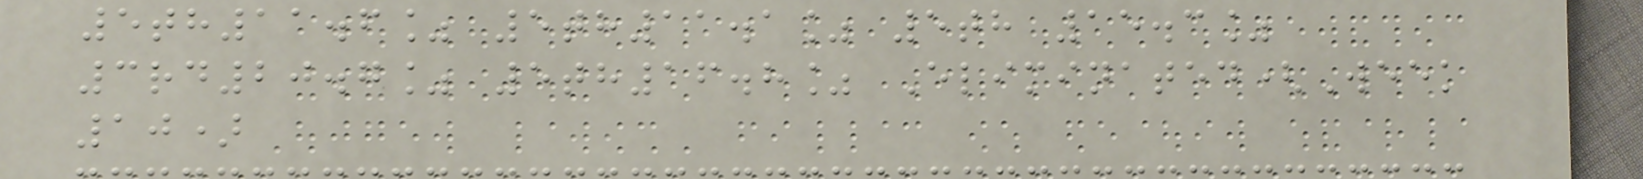5th11.6% 5th11.1% 5th 15.3%
3rd20.7% 5th16.8% Eliminated(Week
10)
